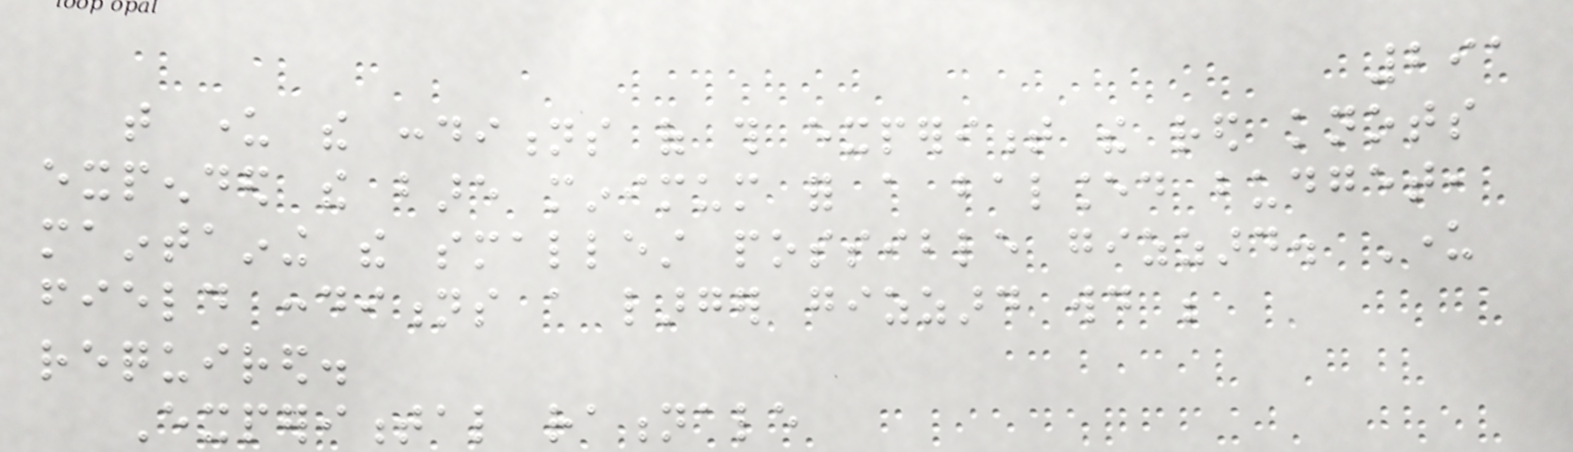291
that under the conditions of this experiment the red knots
expended the bare minimum for a balanced budget,
maintaining the smallest possible gizzard. Under
field conditions a larger gizzard would be
required.
Experimental rationale
